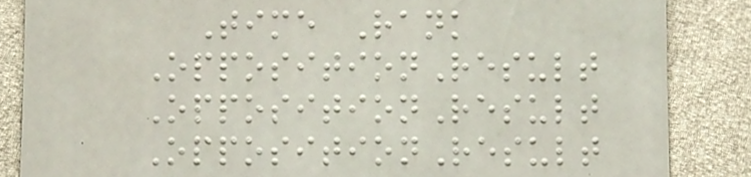Time Rank
OppositionResult
OppositionResult
OppositionResult
